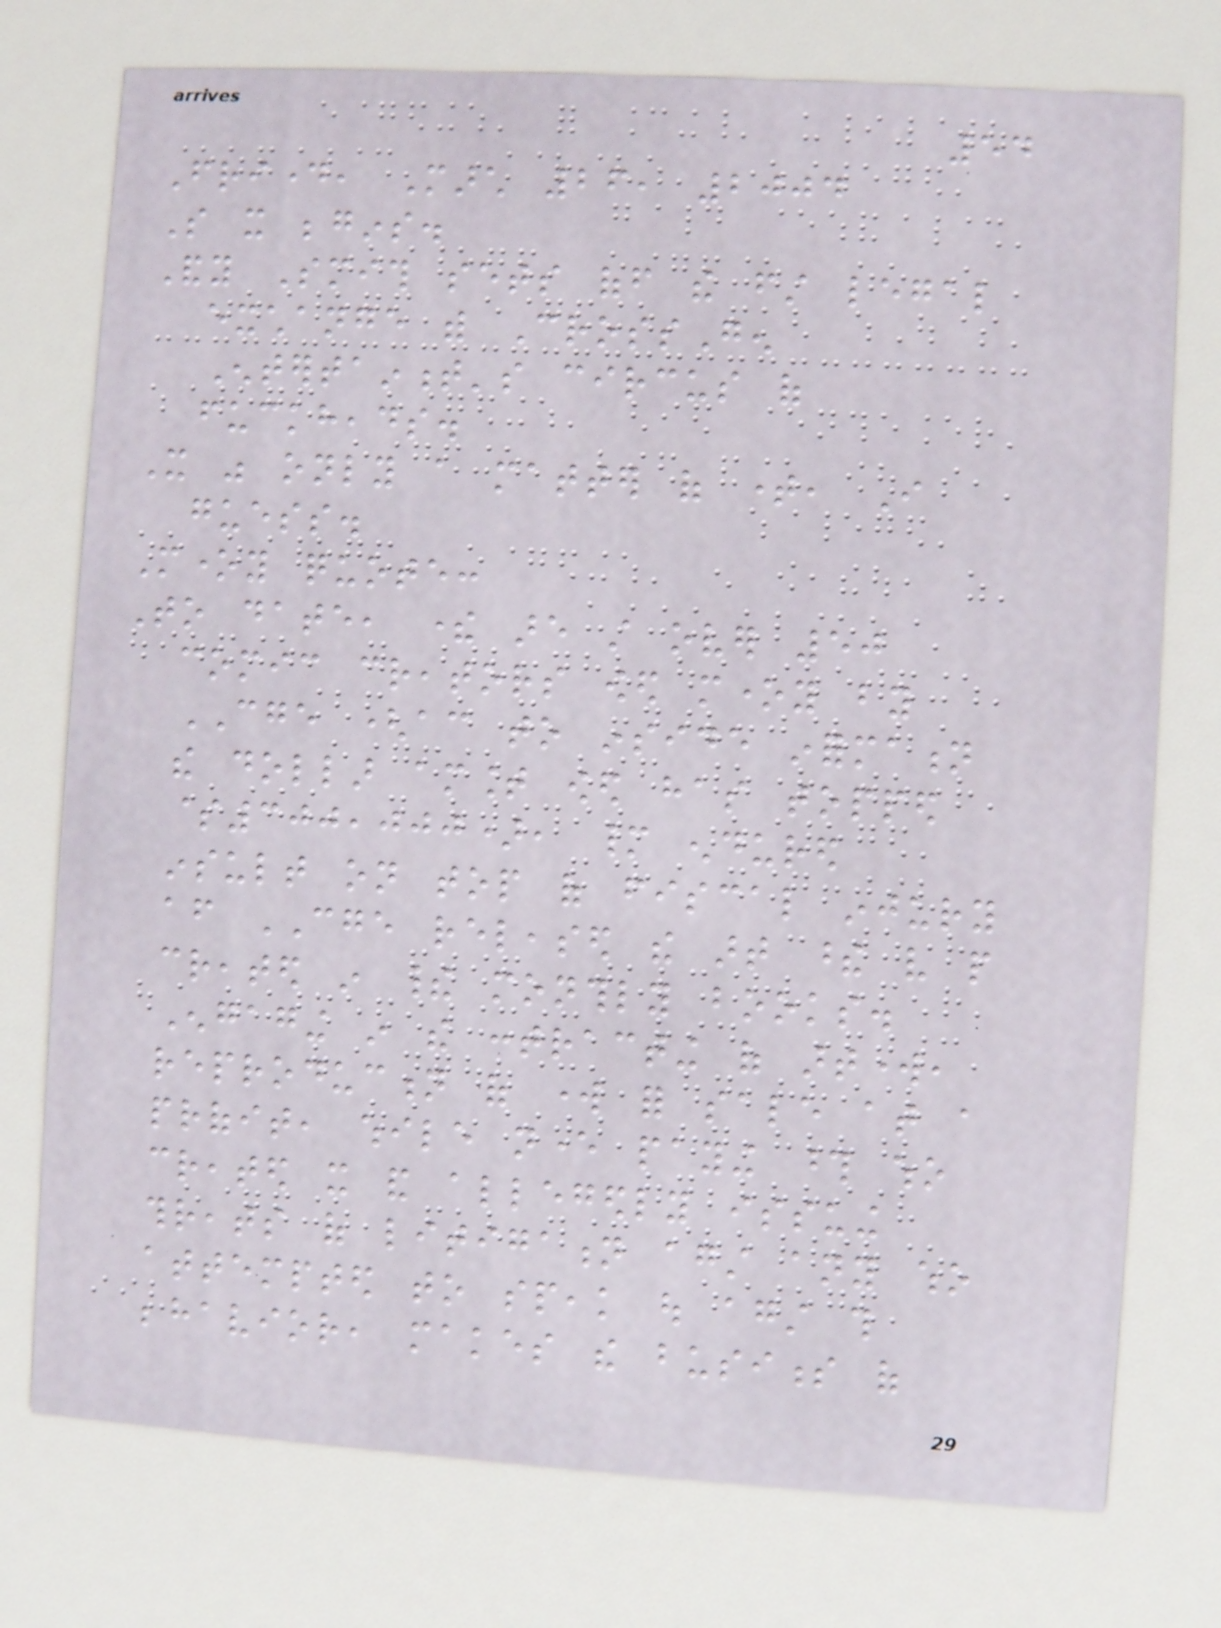54
Friday, March 26, 2004
So it begins.
Andy Smith sets off the first legal
exchange with CrossGen
Entertainment's circus of
fuckheads.
It was only a matter of time, I
guess.
Money quote:
To date, there are still over 50
comic creators owed money by
CGE (according to inside information
the dollar amount owed has topped
$300,000), many endured
insult on top of fiscal injury
after CGE released the art these very people
created in their monthly books.
Engaging in the contracting of artwork,
reproduction of work for sale at a
profit, while never paying those who
created it and allegedly issuing
threats of litigation against any who
attempted to speak out against this
behavior, makes the business of
